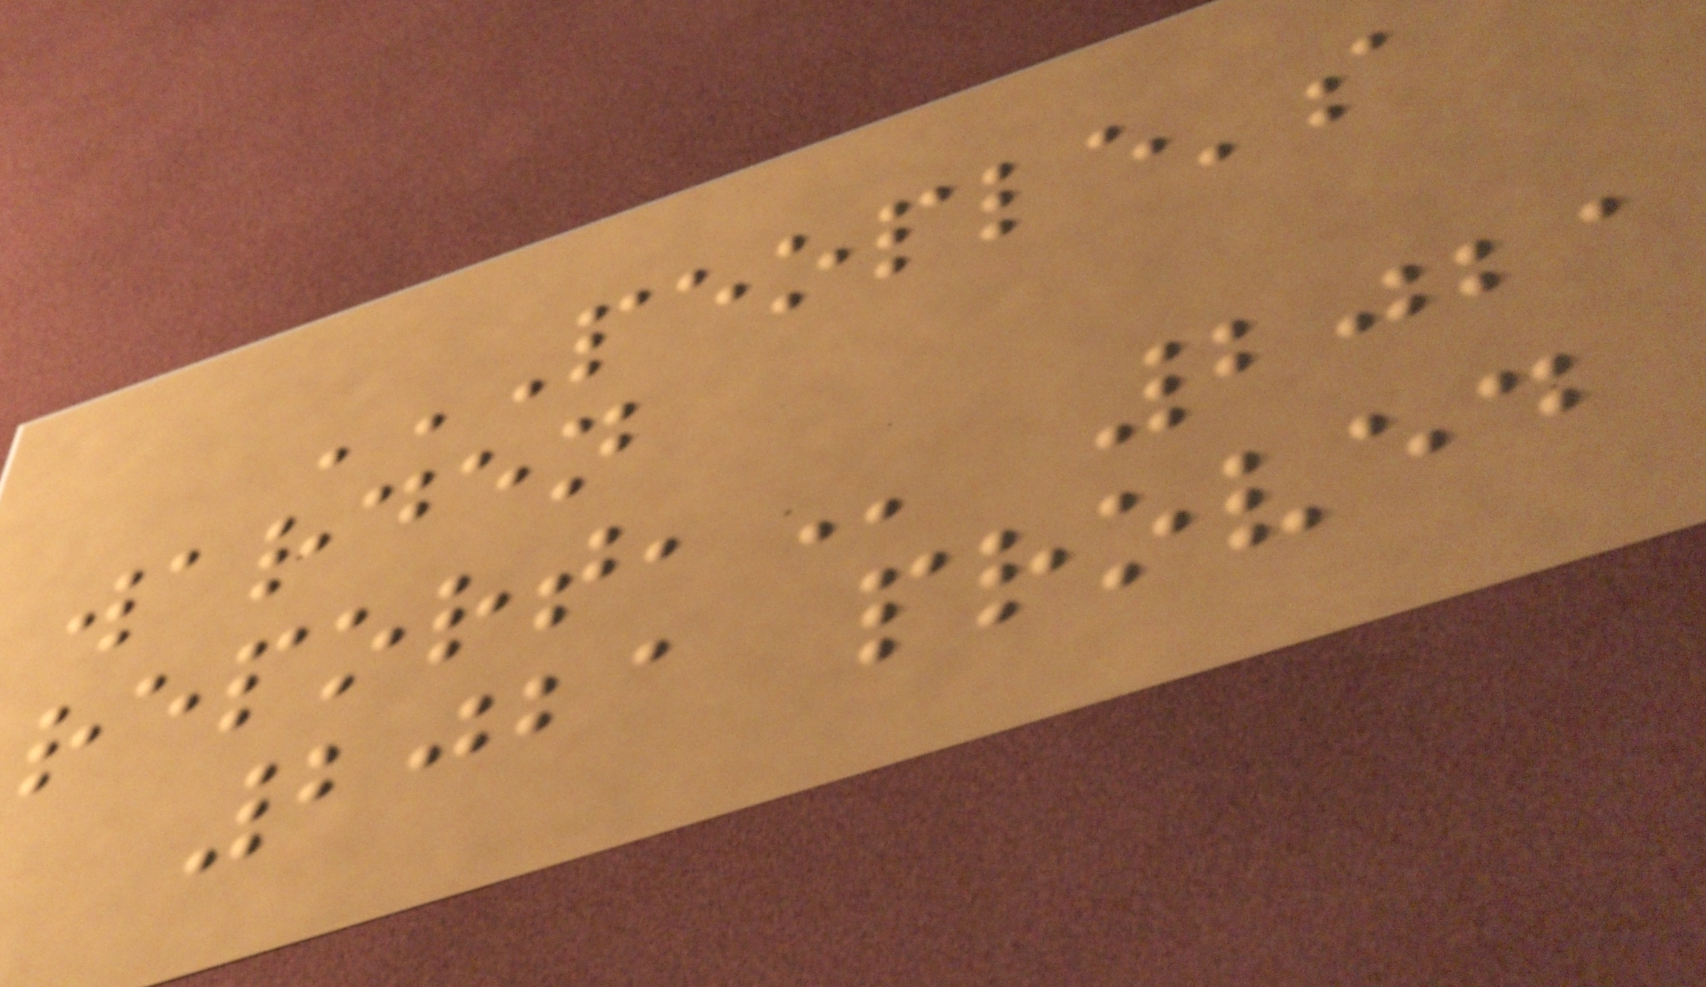PEOPLE'S
WARDEN
REPORT, 2021
2021 proved
